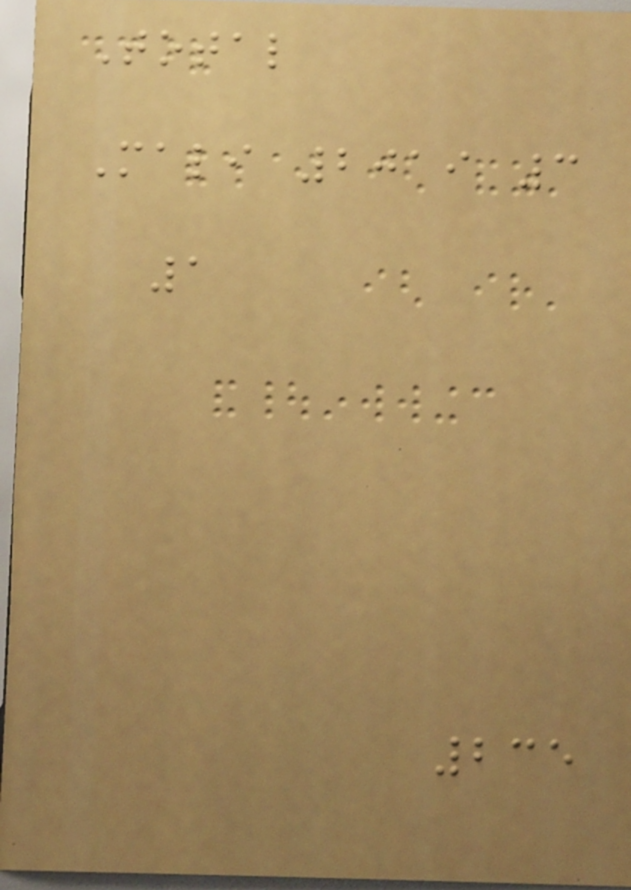Total
Mali 2019 3
1
235
